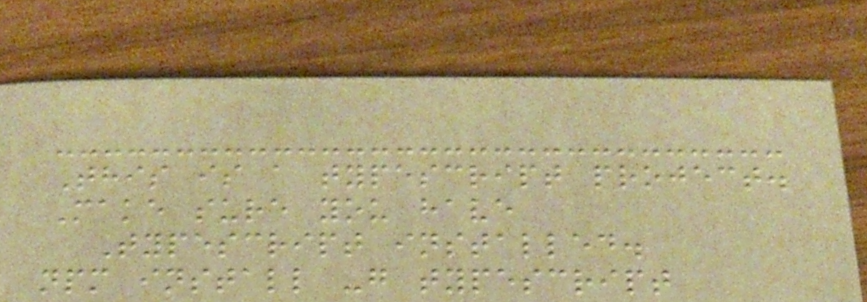This is a typescript project.
Make sure you have
Typescript installed.
npm install -g typescript
